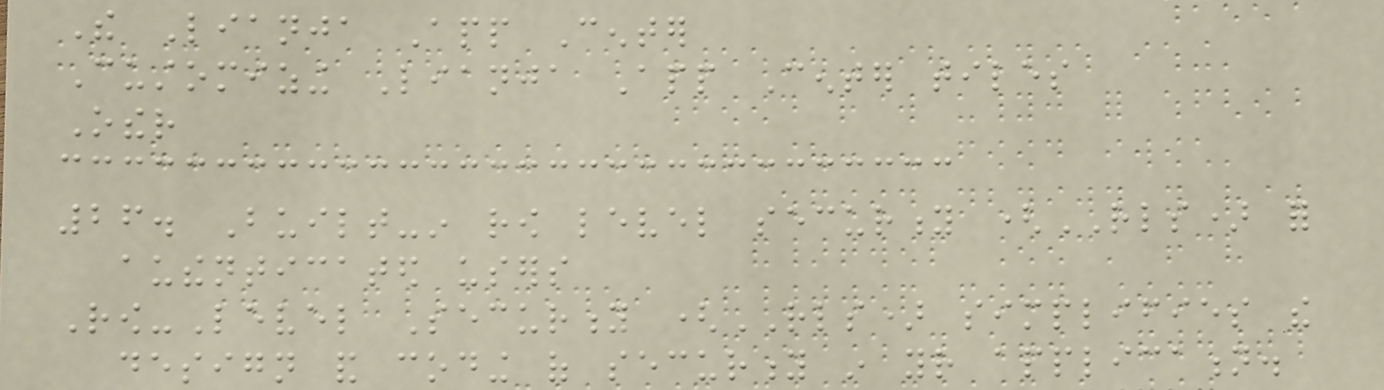The Lianja App Center
Customizing Lianja App Center tiles
Other
26. Built-in row level security (RLS) for
authenticated users
Row-Level Security (RLS) simplifies the
design and coding of security in your application.
